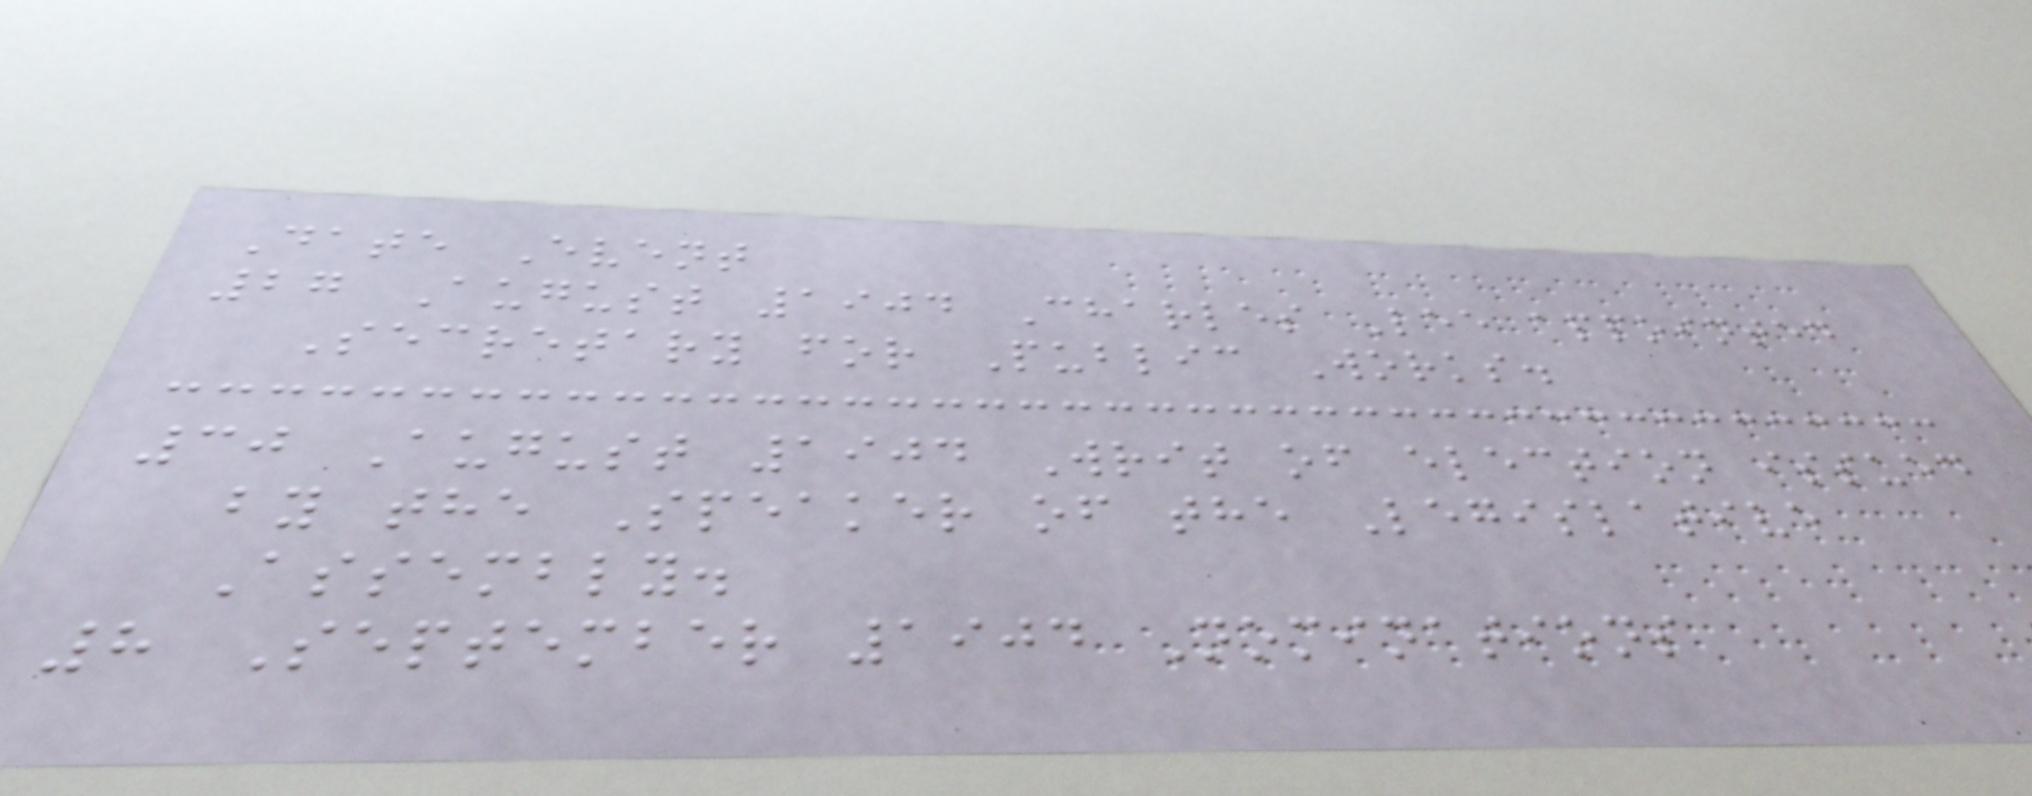Date Event
27 August 1904 Charles Lee appointed
Secretary for Public Works.
30 August 1904 Writ of election issued
by the Speaker of the Legislative
Assembly.
8 September 1904 Nominations
